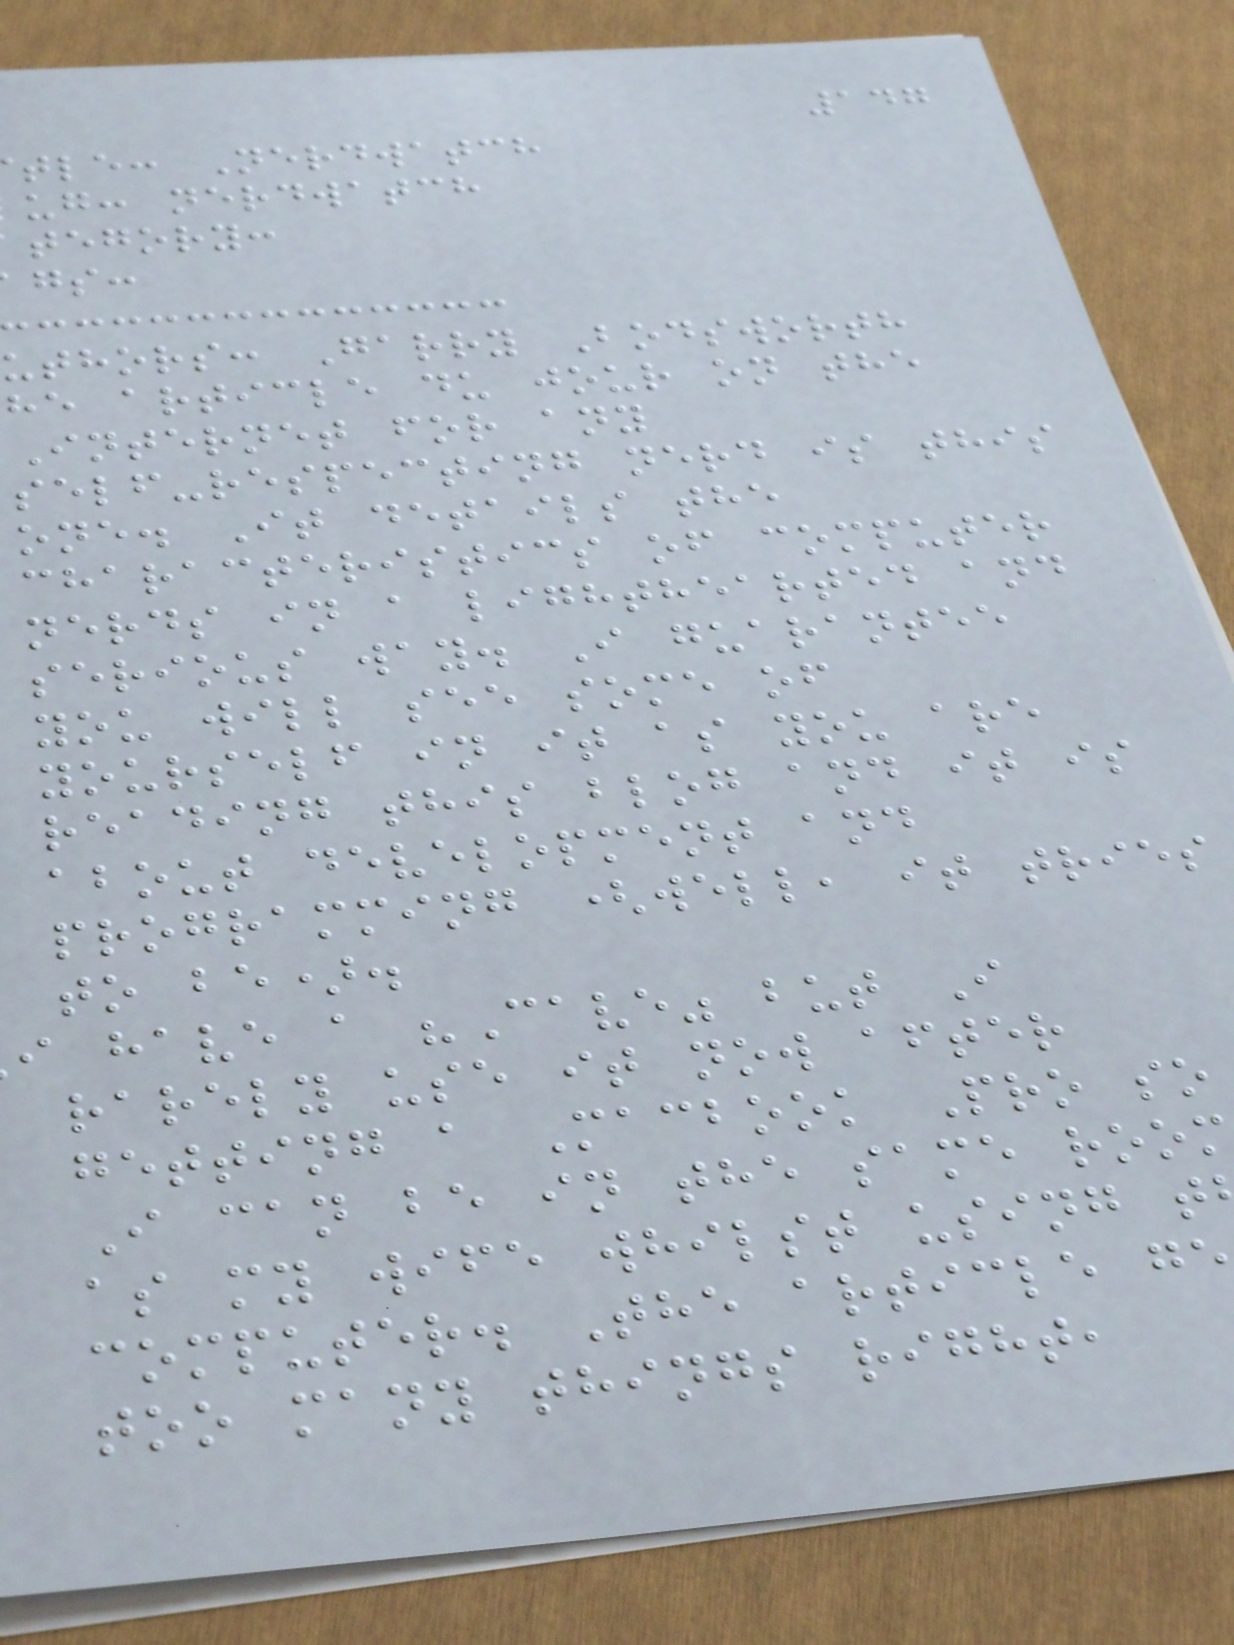147
tle: Nerdwatch
ug: nerdwatch
tegory:
uthors: Garry Bodsworth
he article du jour on the
Internet for any
self-respecting nerd is this
one. It details the
characteristics of computer
nerds in a lighthearted and
serious way. I guarantee
you will see some of
yourself in it as you are
reading this blog and it is
about development and
programming (well, it tries
to be).
i have a "Cave" but I
rarely use it now after
getting a Macbook Pro so
I can be in the same room
as my wife whilst using t
computer. The article ge
too many things right,
